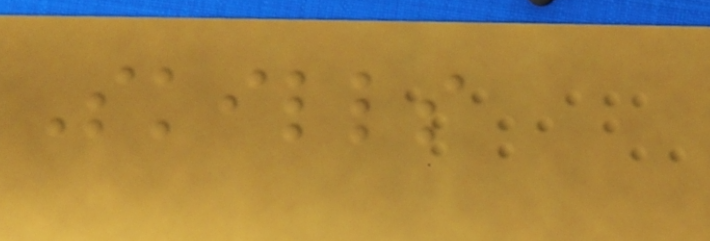Skills
